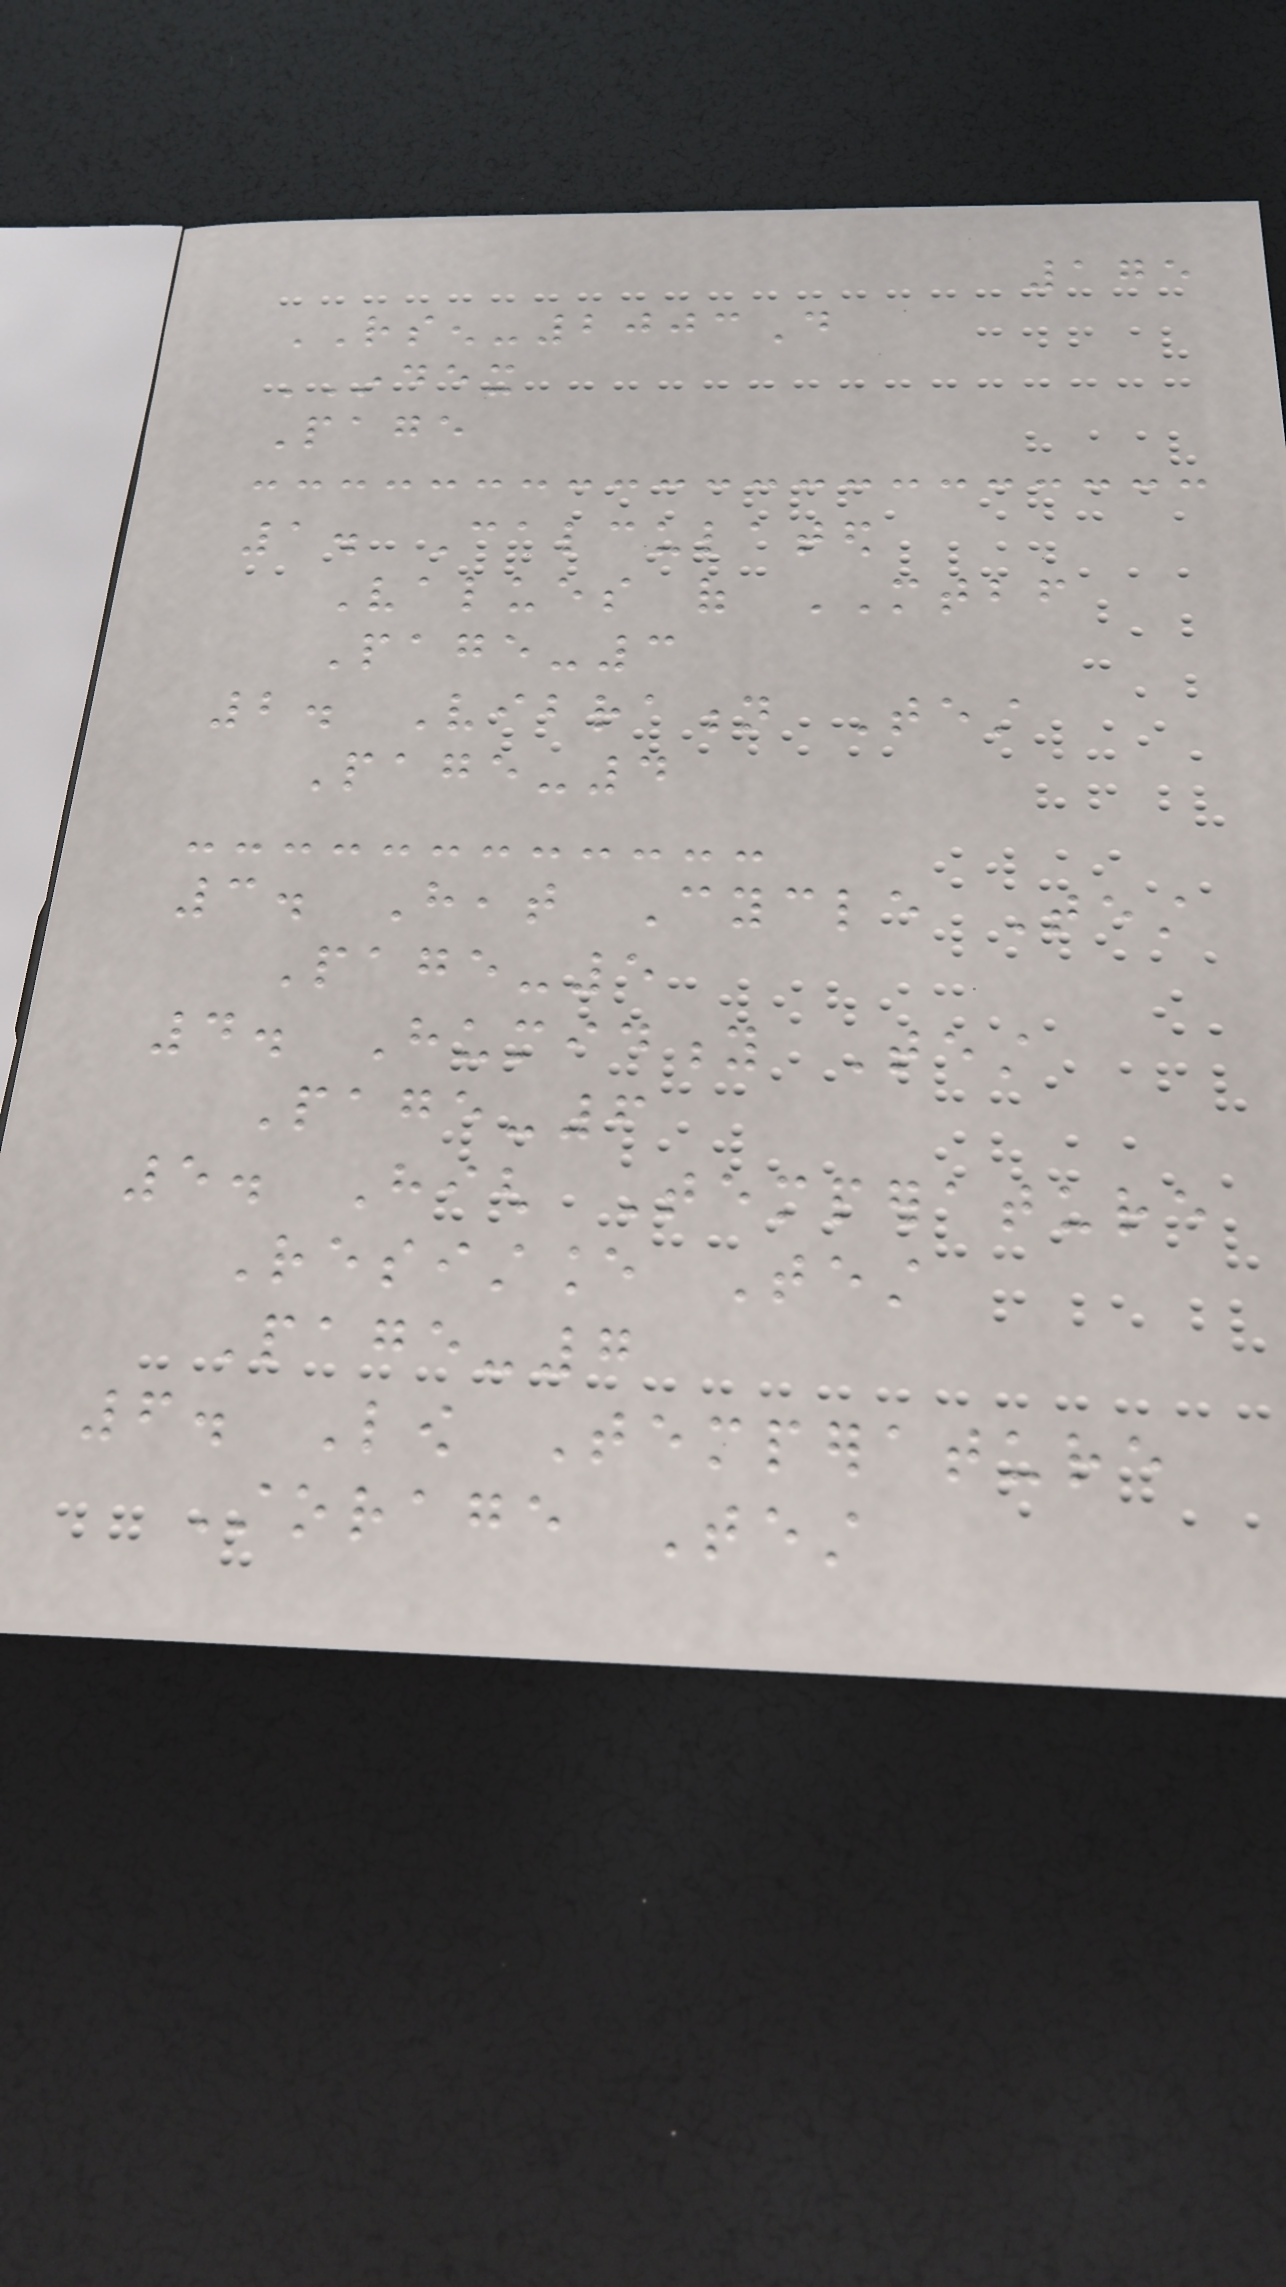175
RSEN-2003D
INDEX
Page
1. Calculated
Values of MTBF
Page-3
2. Vibration Test
Page-4
3. Heat Cycle Test
Page-5
4. Humidity Test
Page-6
5. High Temperature
Resistance Test
Page-7
6. Low Temperature
Storage Test
